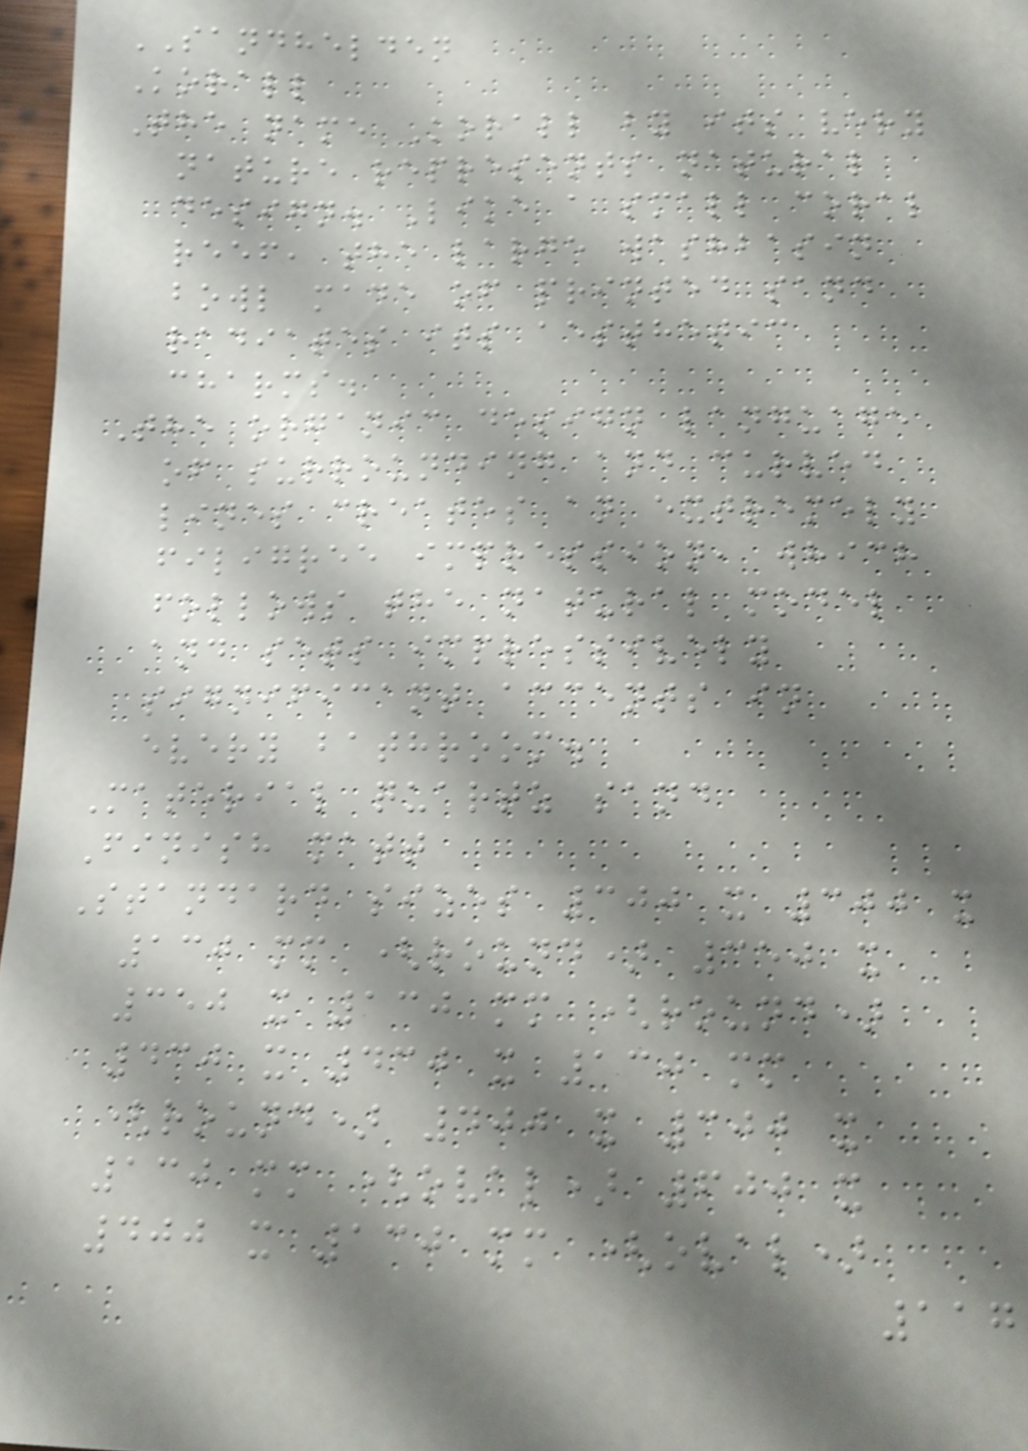SANDHELDEN
Korall
The name Korall by its very
nature represents natural
design. Like a small coral
reef, the large washbasin
bowl made of printed sand
radiates its aesthetic
charms.
The organic design language
of surrounding and curved
lines creates an extremely
filigree impression, which
follows the natural model
and sets impressively
significant accents in
every bathroom.
Material quartz sand
Finish matt
Standard sizes 300 x 300 x
130 mm (round) 350 x
350 x 130 mm (round)
430 x 430 x 130 mm
(round) 400 x 300 x
130 mm (oval) 600 x
400 x 130 mm (oval)
117
